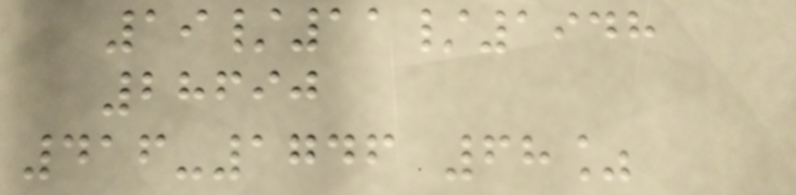19/11/1948
28690
416-1746 68%
